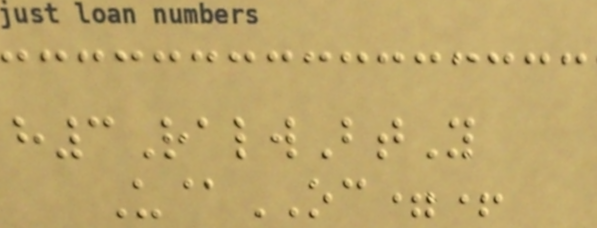h3RalwBtY
U@OC=+
